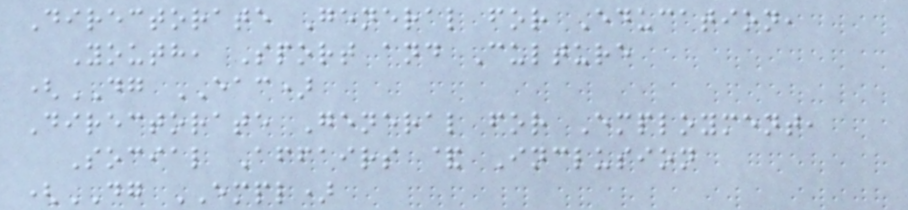Directorate General for Education,
Youth, Sport and Culture
(DG EAC)
Directorate General for Employment,
Social Affairs & Inclusion
(DG EMPL)
